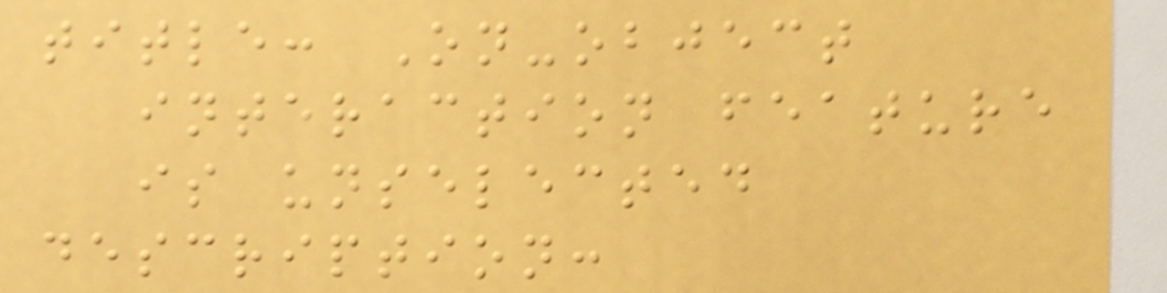title: On-object
interaction feature
is unselected
description:
